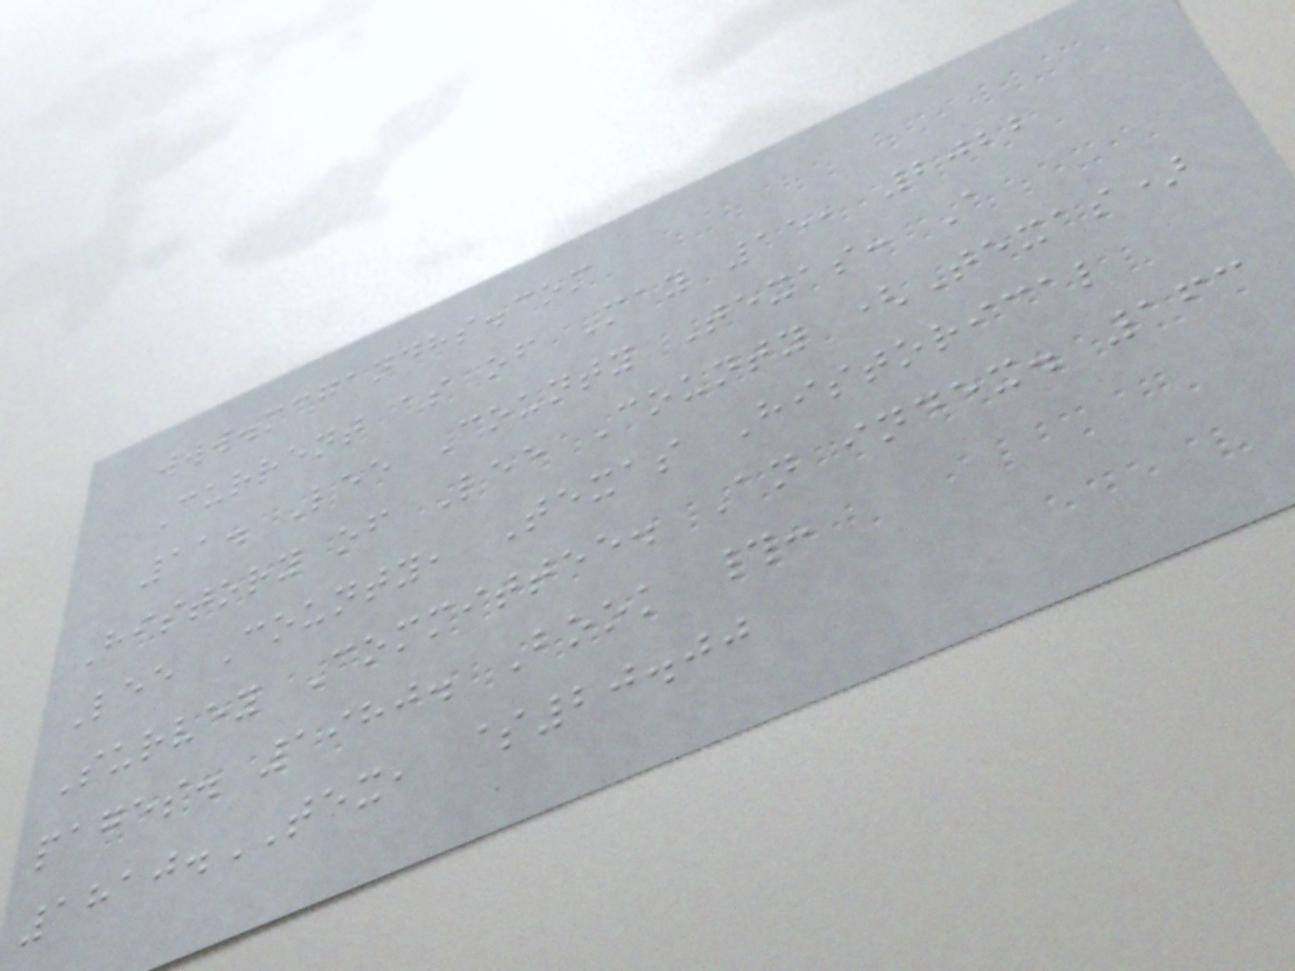www.mcgandhs.com
Current as of May 15, 2022
11. Lee County Texas: A
History of Lee County (Texas)
Lee County, Texas Historical
Survey Committee. An index. 163
pages. 1980. Book #:
1810.TEX, $20.00
